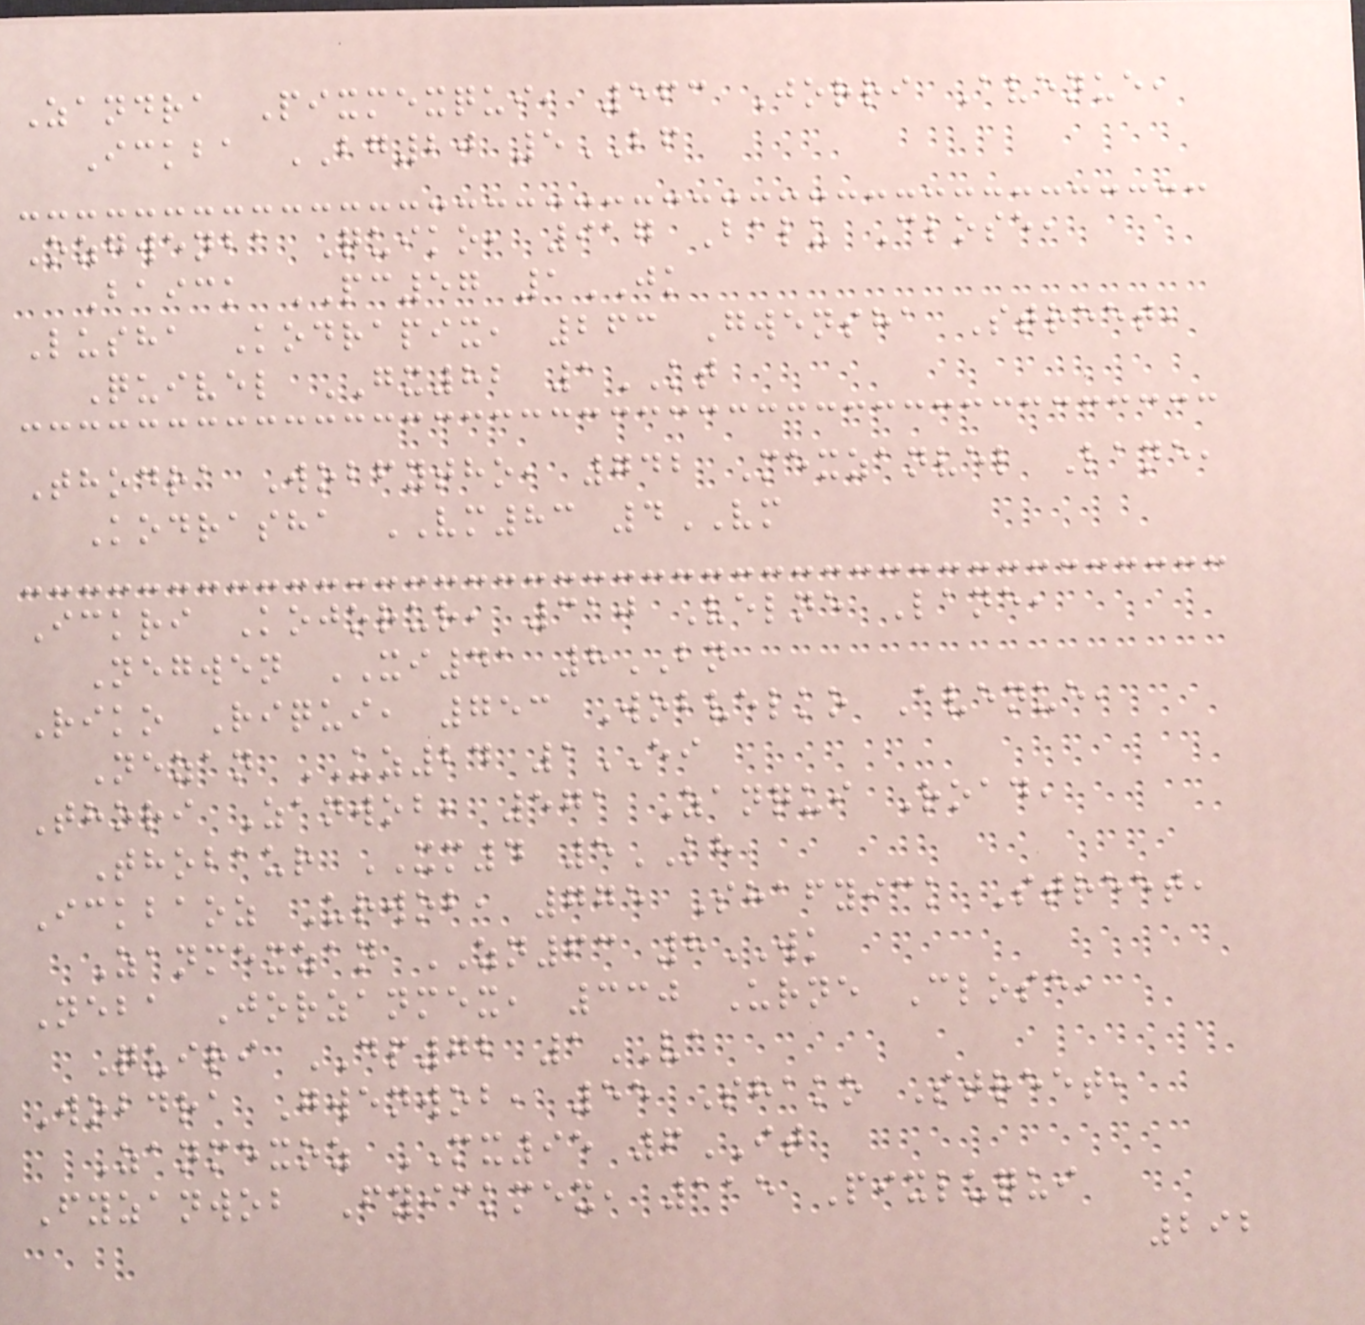Zandra Pixmexqui, 563 Jorri Avenue,
Ickba BG20 5BF
Ozgwenba Quiko, 917 Balu Close,
Baick PC57 1JK
Lusha Kodrapix, 263 Gwensha Street,
Quivel GX82 1KT
Thodra Wobfytho, 742 Mexzanvel Lane,
Kodrasha VM83 4VM
Ickri Kojorur, 310 Velne Lane,
Negwen XI41 8BN
Riko Riqui, 753 Wobvelko Avenue,
Nezan UZ24 1EI
Thori Zanwob, 571 Zanqui Road,
Thobaur XM4 5KH
Ickbaoz Urwob, 775 Shafyick Street,
Zanmexzan ZN63 8WK
Neba Jorzanmex, 330 Urne Close,
Quiri DP72 1VA
Wobdra Gwenwob, 55 Shako Street,
Zanmexoz MX95 6IT
Fyzanwob Fyickmex, 115 Pixluqui
292
